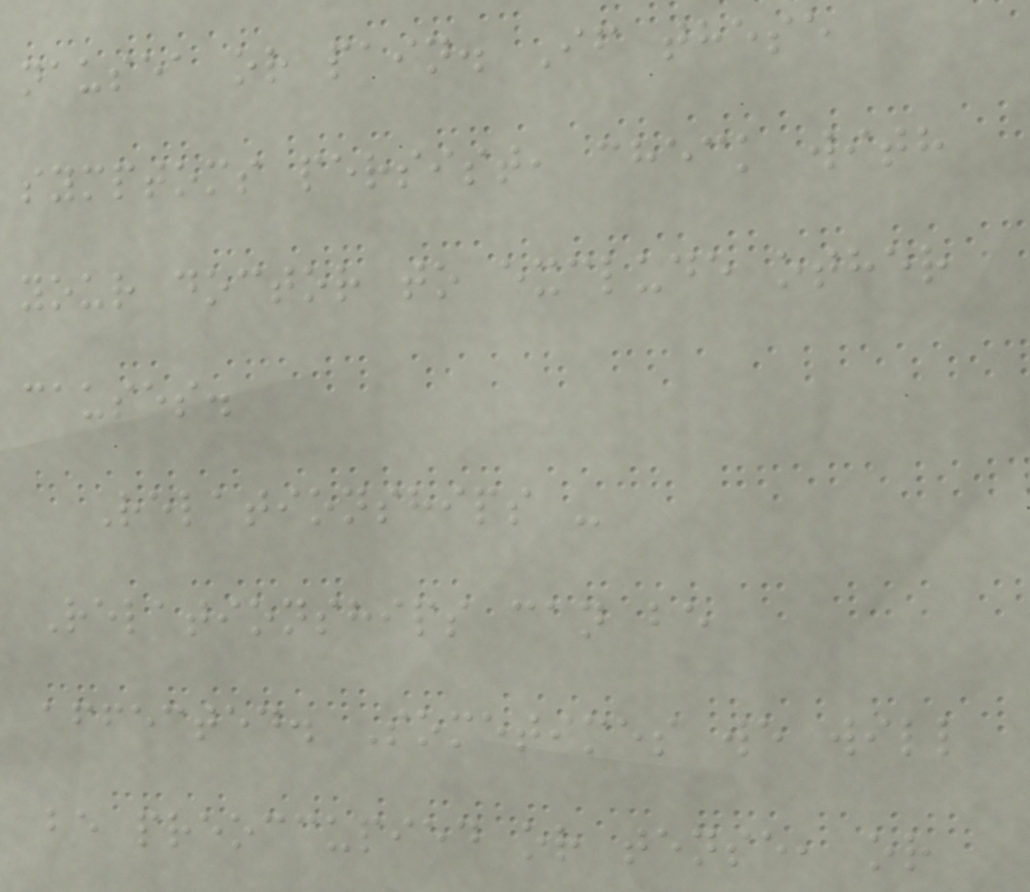nausea or pain. If these
symptoms persist, check with
your doctor to exclude other
causes.
Relationships -
Relationships can be
affected. Sometimes we will
be preoccupied or tense, or
